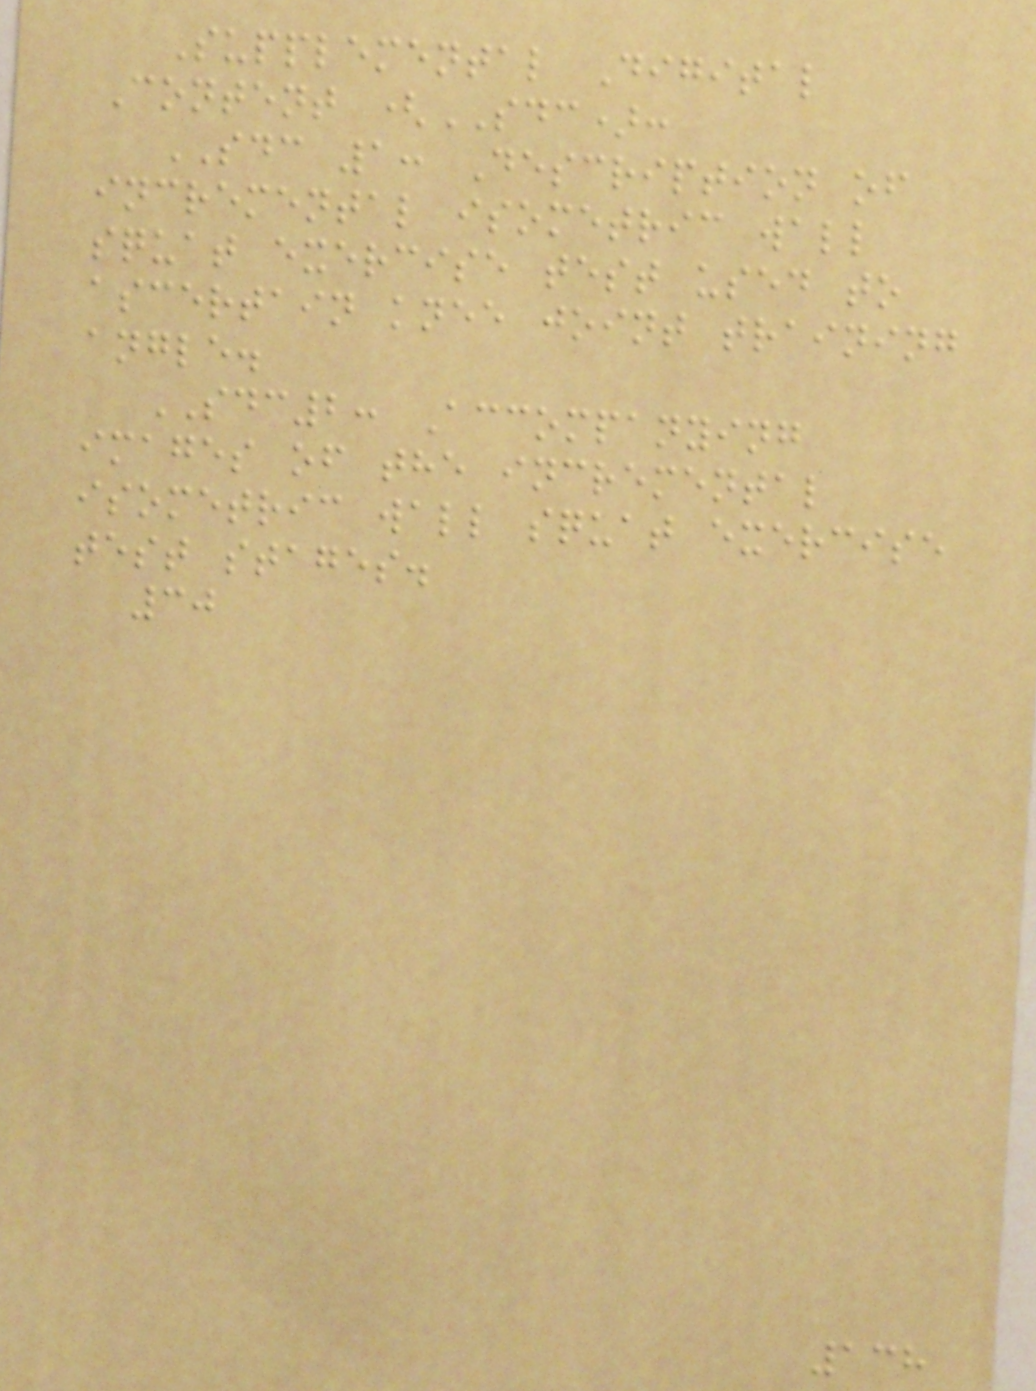Supplemental Digital
Content (SDC):
SDC 1: Description of
incremental isometric wall
squat exercise test used to
ascertain knee joint training
angle.
SDC2: Accompanying
images of the incremental
isometric wall squat exercise
test stages.
30
138
